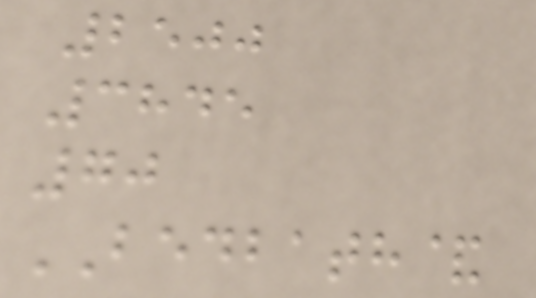2500
3845
70
BEDBATH&
